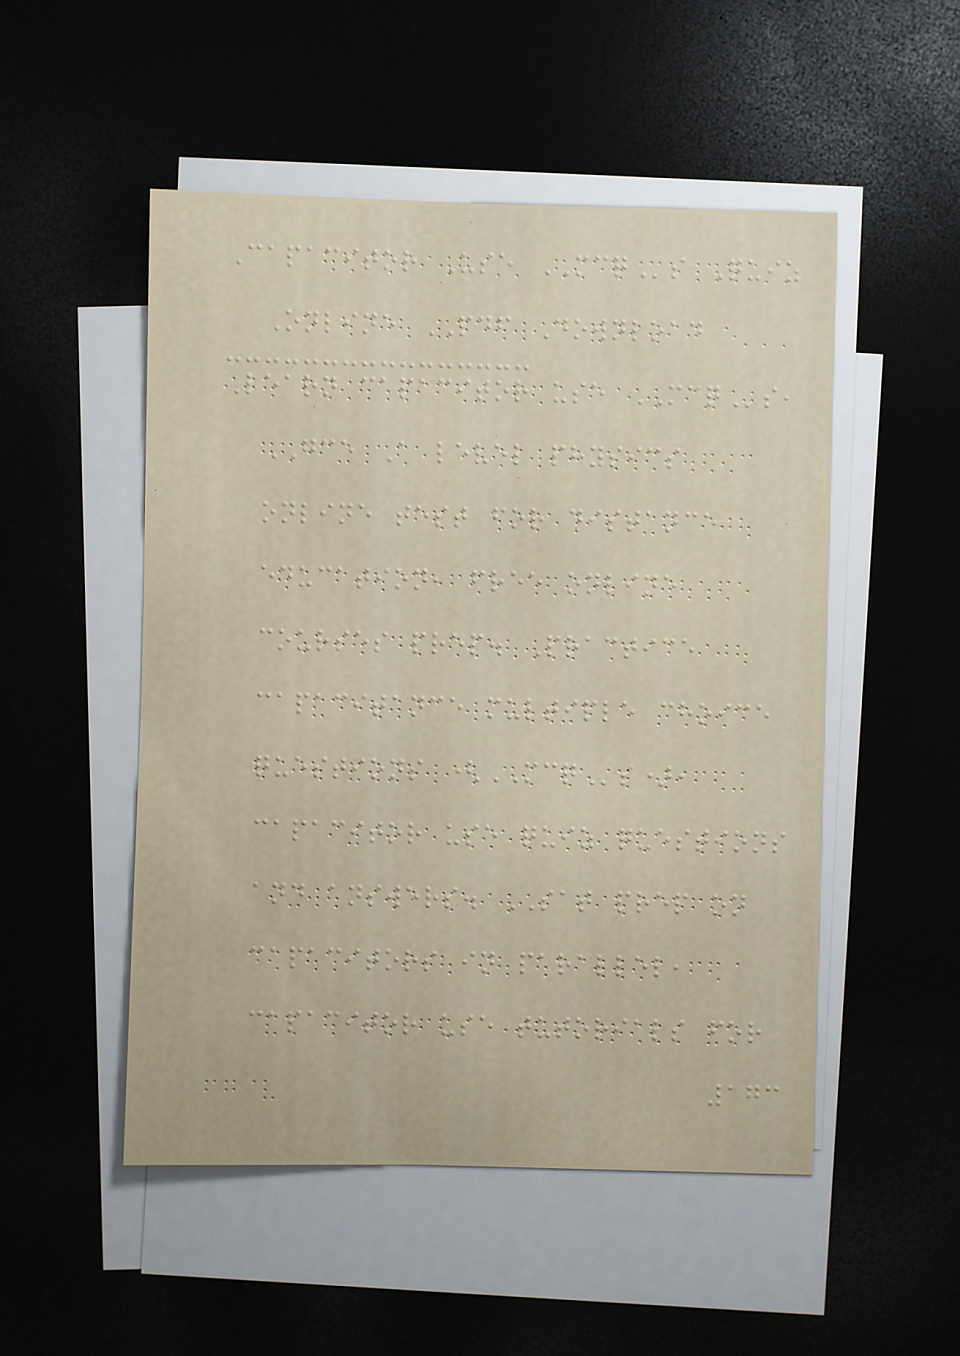Capacitor Use MCQs Quiz
Online PDF Download
Learn capacitor use MCQs,
GCE A level physics
online test for distance
education, free online
courses prep. Practice
capacitance multiple choice
questions (MCQs),
capacitor use quiz questions
and answers. SAT prep on
capacitors in parallel,
capacitor use tutorials for
173
